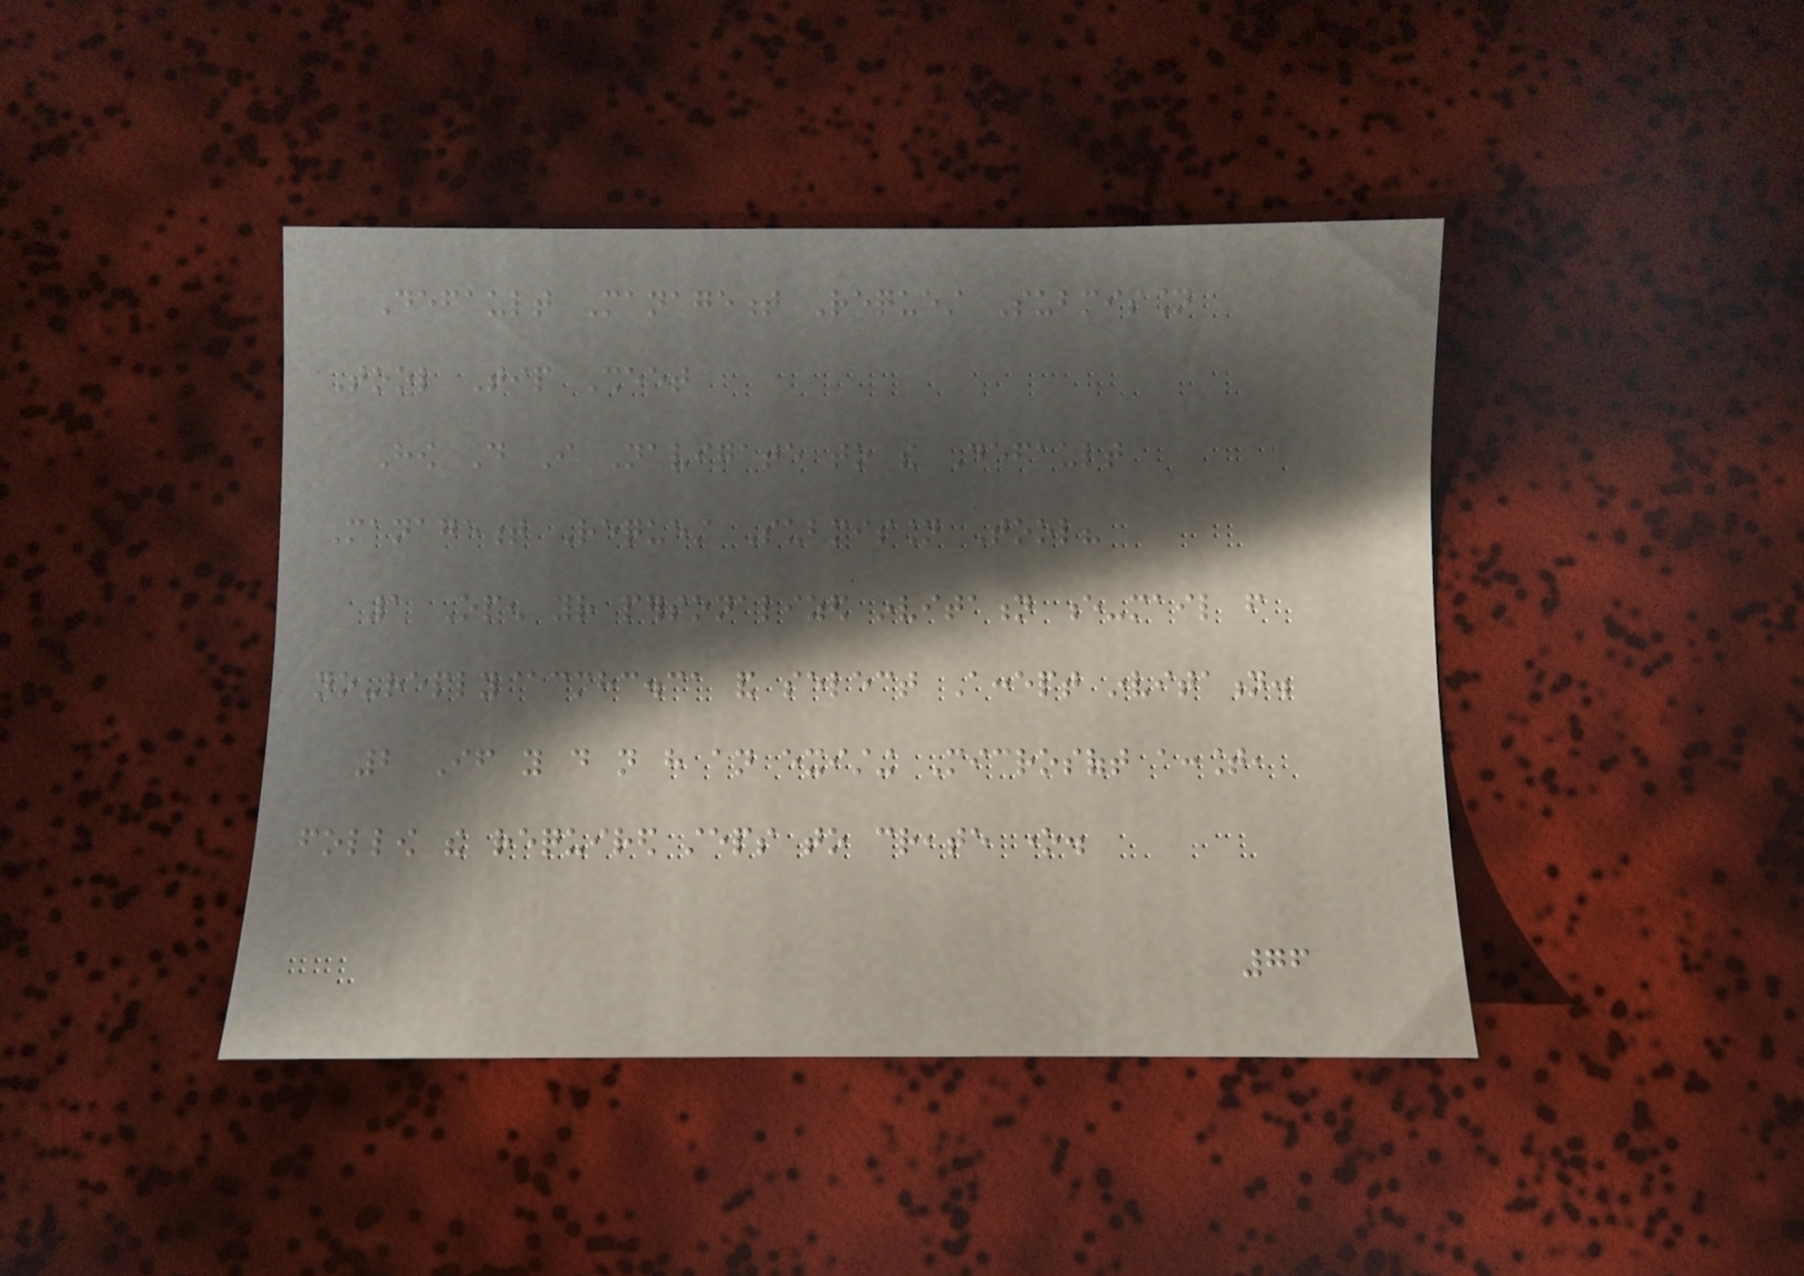Default Management Request Submission
Tool Tip Sheet
How Do I Navigate to the Default
Management Request Submission Tool?
1 Open your personalized invitation e-mail from
no-reply@cmhc.ca and select Accept invitation.
2 If you do not have an existing Microsoft account,
follow the required steps to create one.
76
